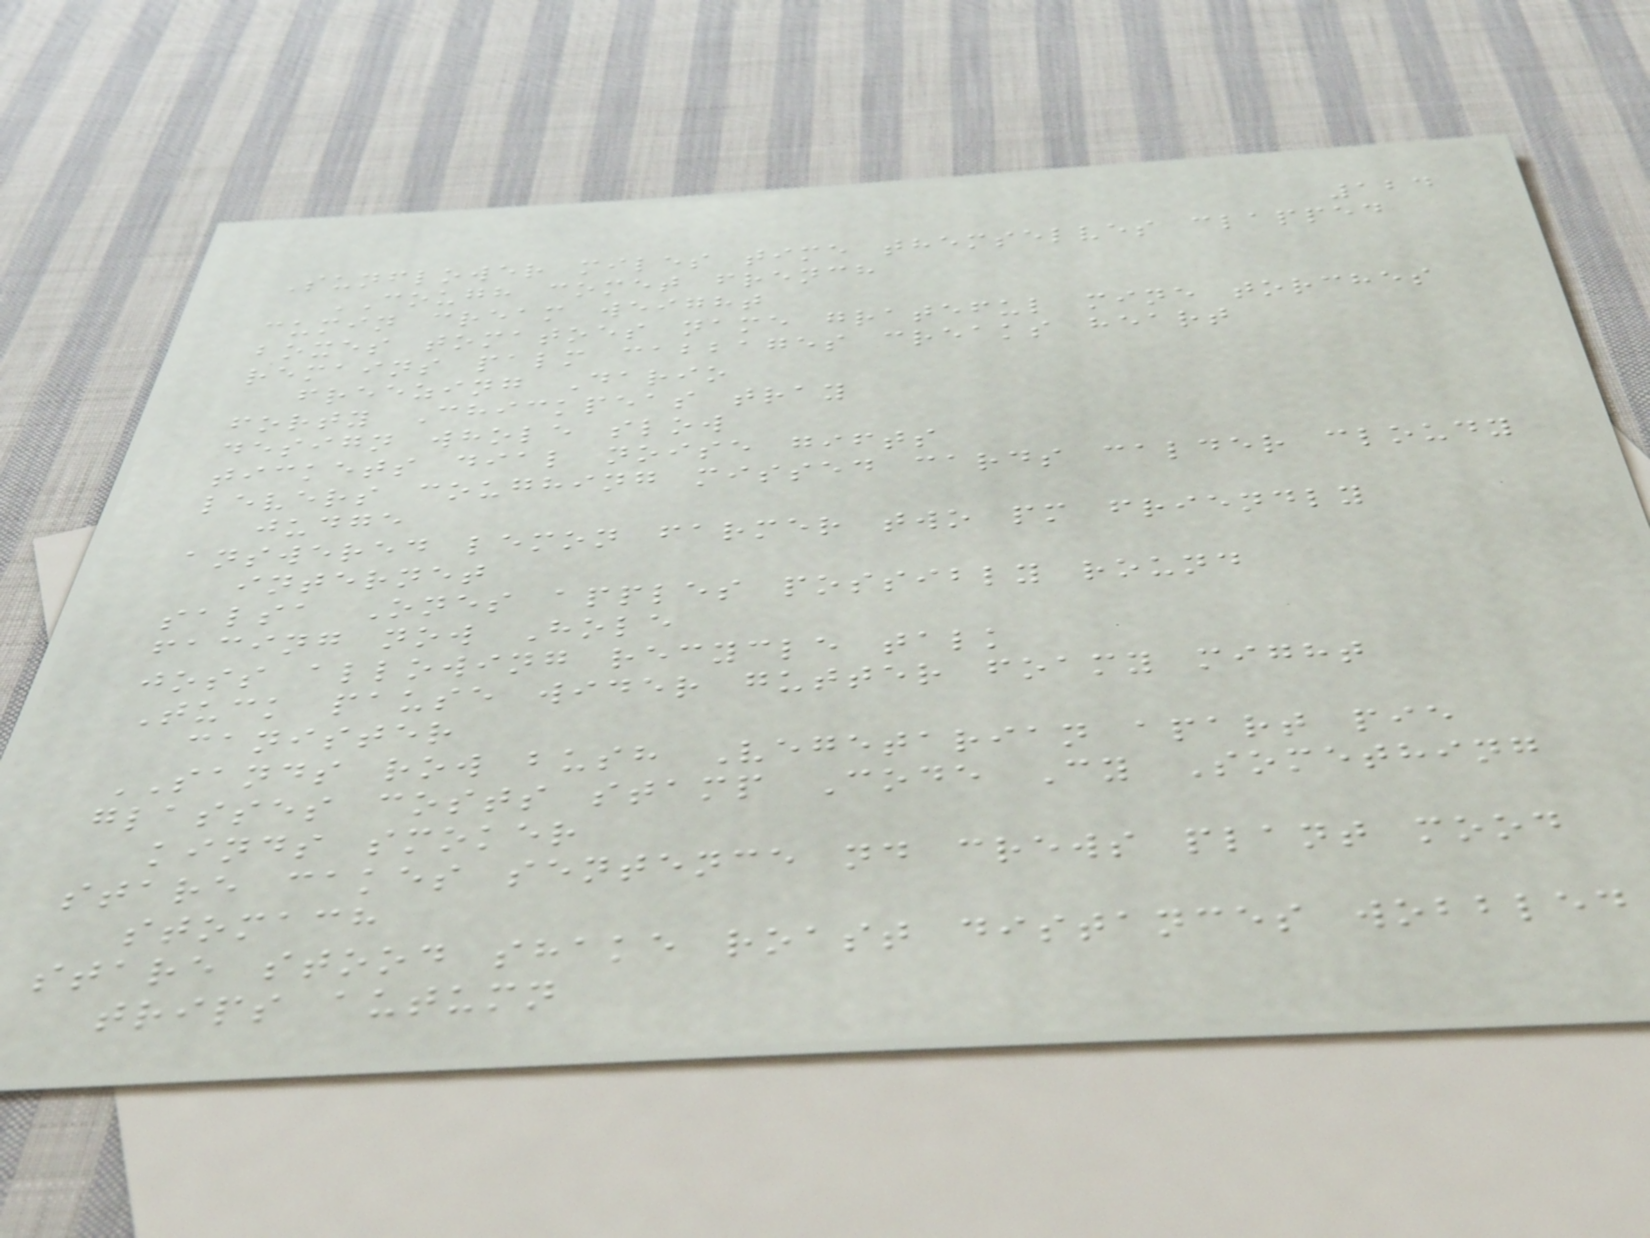124
Sunflower miles time themselves clapped
COUGH comet french
cumin cream weight
boxes tomatoes name grateful mine torches
remains palm cabbages creaks heart
freezing Dario
forty Chickpeas tray
design whole slow
tickets dial noise gifts
levers coughing missed cards calder cloudy
judge
answered lemon farmer two pm friendly
internet
salsa Ones apples possibly round
facing now Hole
joss allowing recycle talk
Tuck pause wider gutter foamy might
canister
SANDS row bush Vegetarian apart pie
glasses costs stamp Code Cy Something
kinds smoker
stare cakes sentence nd crews plant mood
stomach
stare stood shake roast distances wobbled
trips autumn
